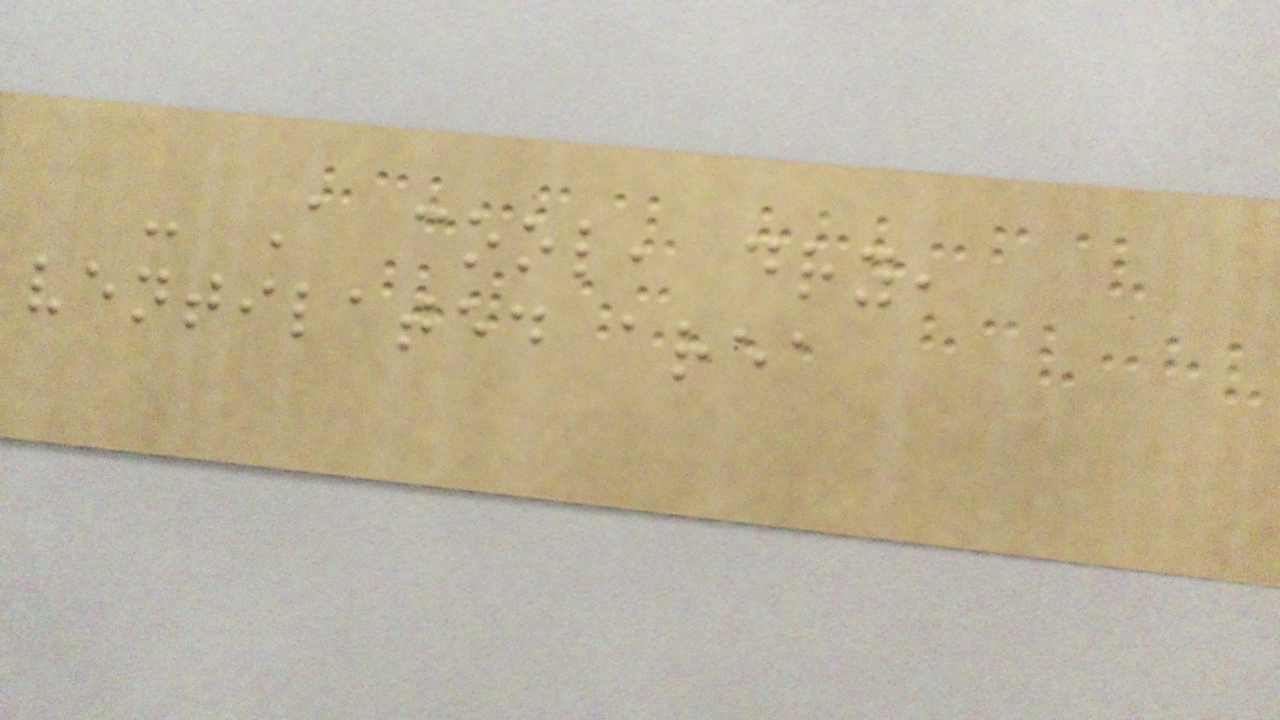- A cool, dry,
ventilated area
